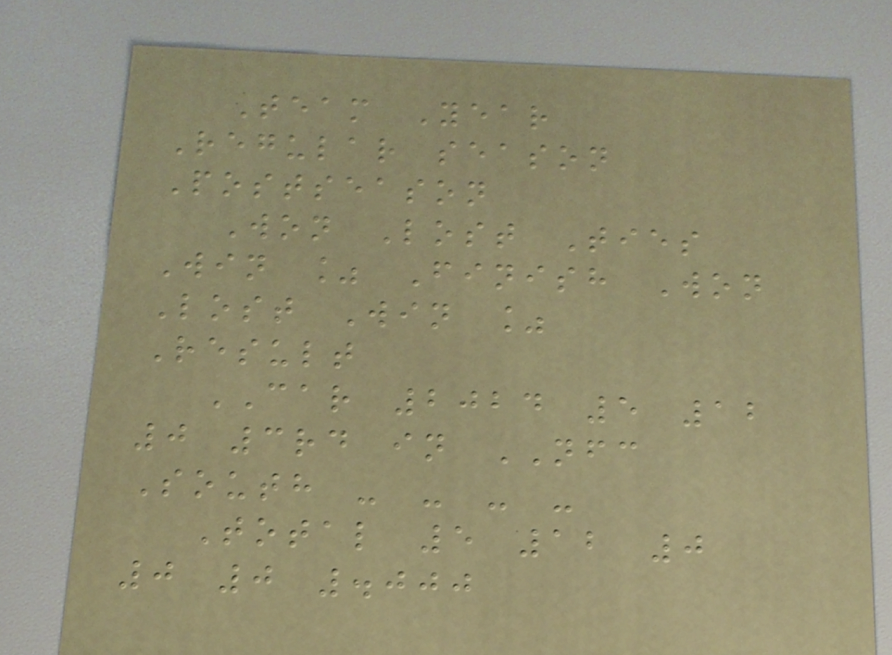Team Year
Regular season
Postseason
Won Lost Ties
Win % Finish Won
Lost Win %
Result
CAR 2024 5 12
0 3rd in NFC
South - - - -
Total 5 12 0
0 0 .000
